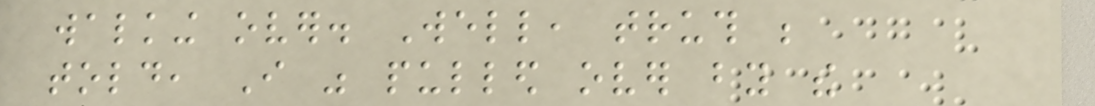walking over. Well, truth be
told, I was pulled over by the
